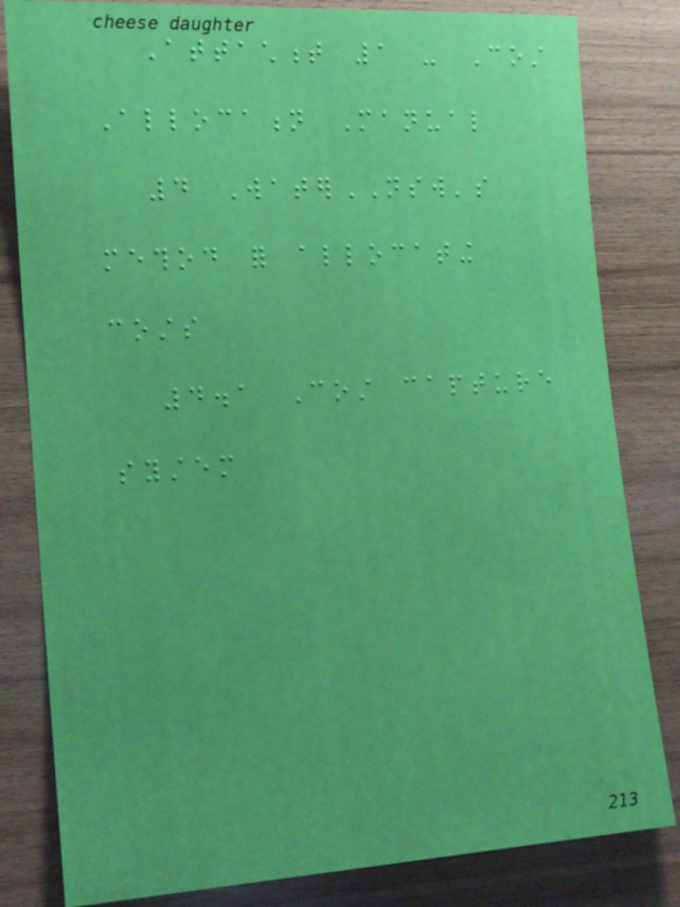Attachment 1 - Cost
Allocation Manual
4 WaterNSW's
method for allocating
costs
4.1 Cost capture
system
